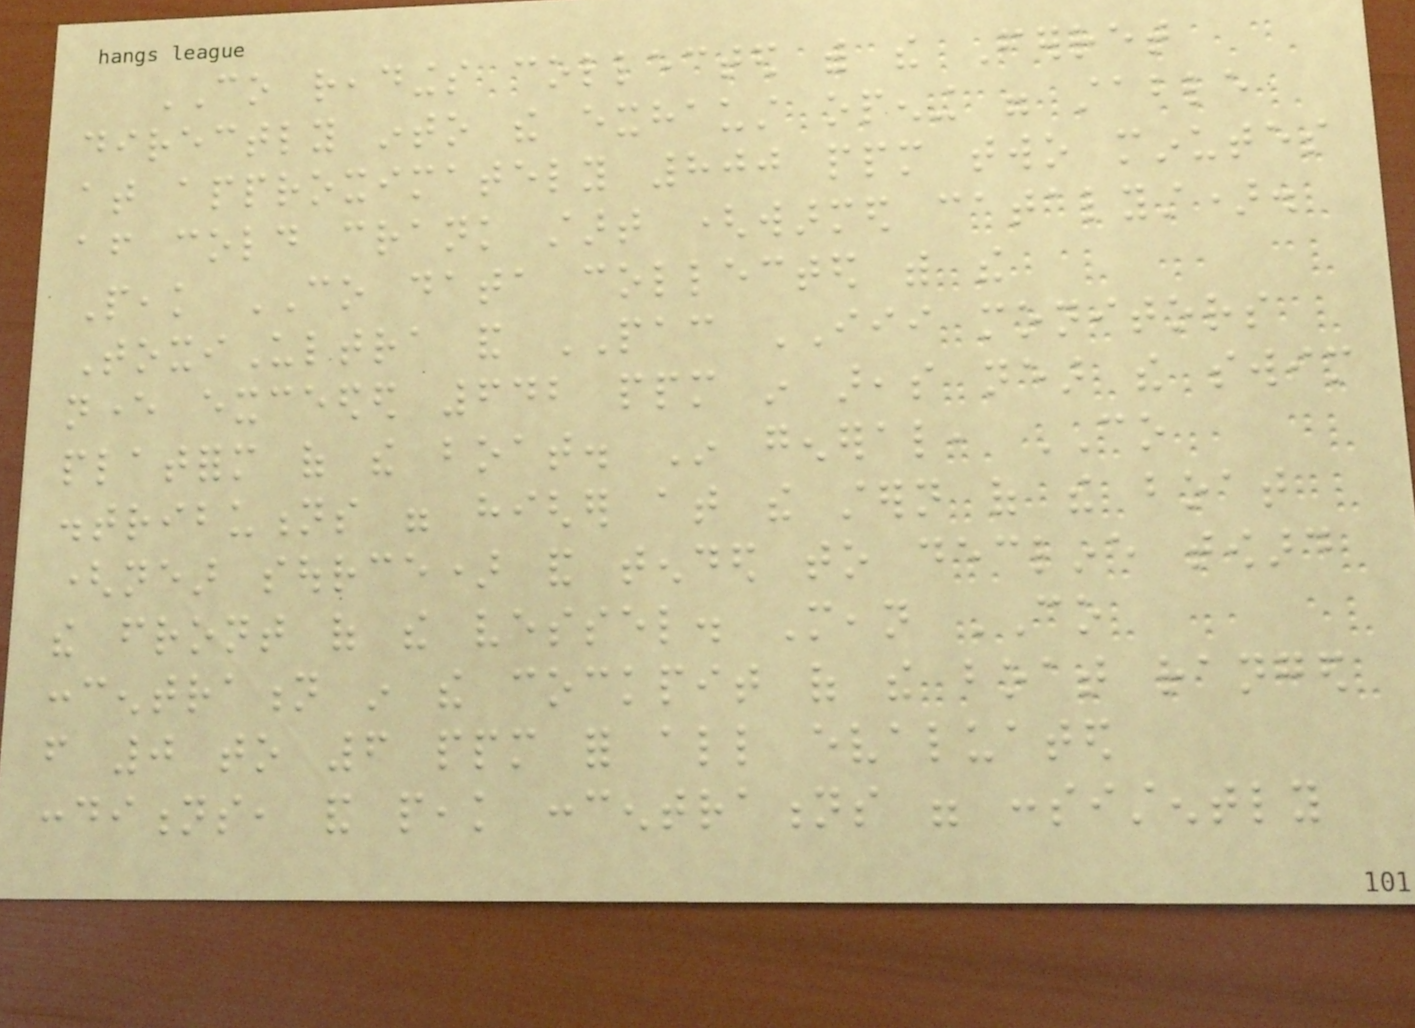CO readings collected with the Ferret
directly into the exhaust opening were stable
at approximately 800 ppm two minutes
after cold crank start (warmed catalyst).
Peak CO data collected with the
ToxiUltra and PAC III monitors
never exceeded 642 ppm in areas near the swim
platform of the boat. In general, CO
distributions were higher at the stern of the boat
(near source) and tended to decline toward
the front of the vessel. Mean CO
concentration in the cockpit of the boat ranged
from 0 to 6 ppm for all evaluated
conditions, and peak concentrations were consistently
